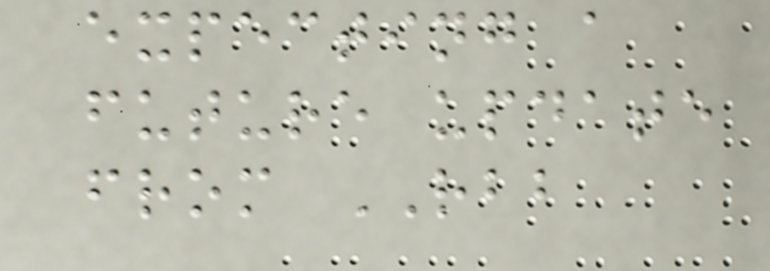expecting a
future update
from RBB
